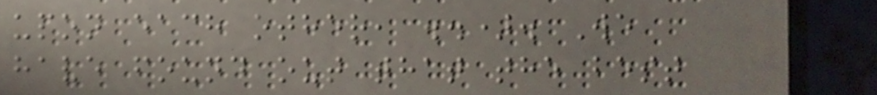upon each other, ..). We
have found out that the best
